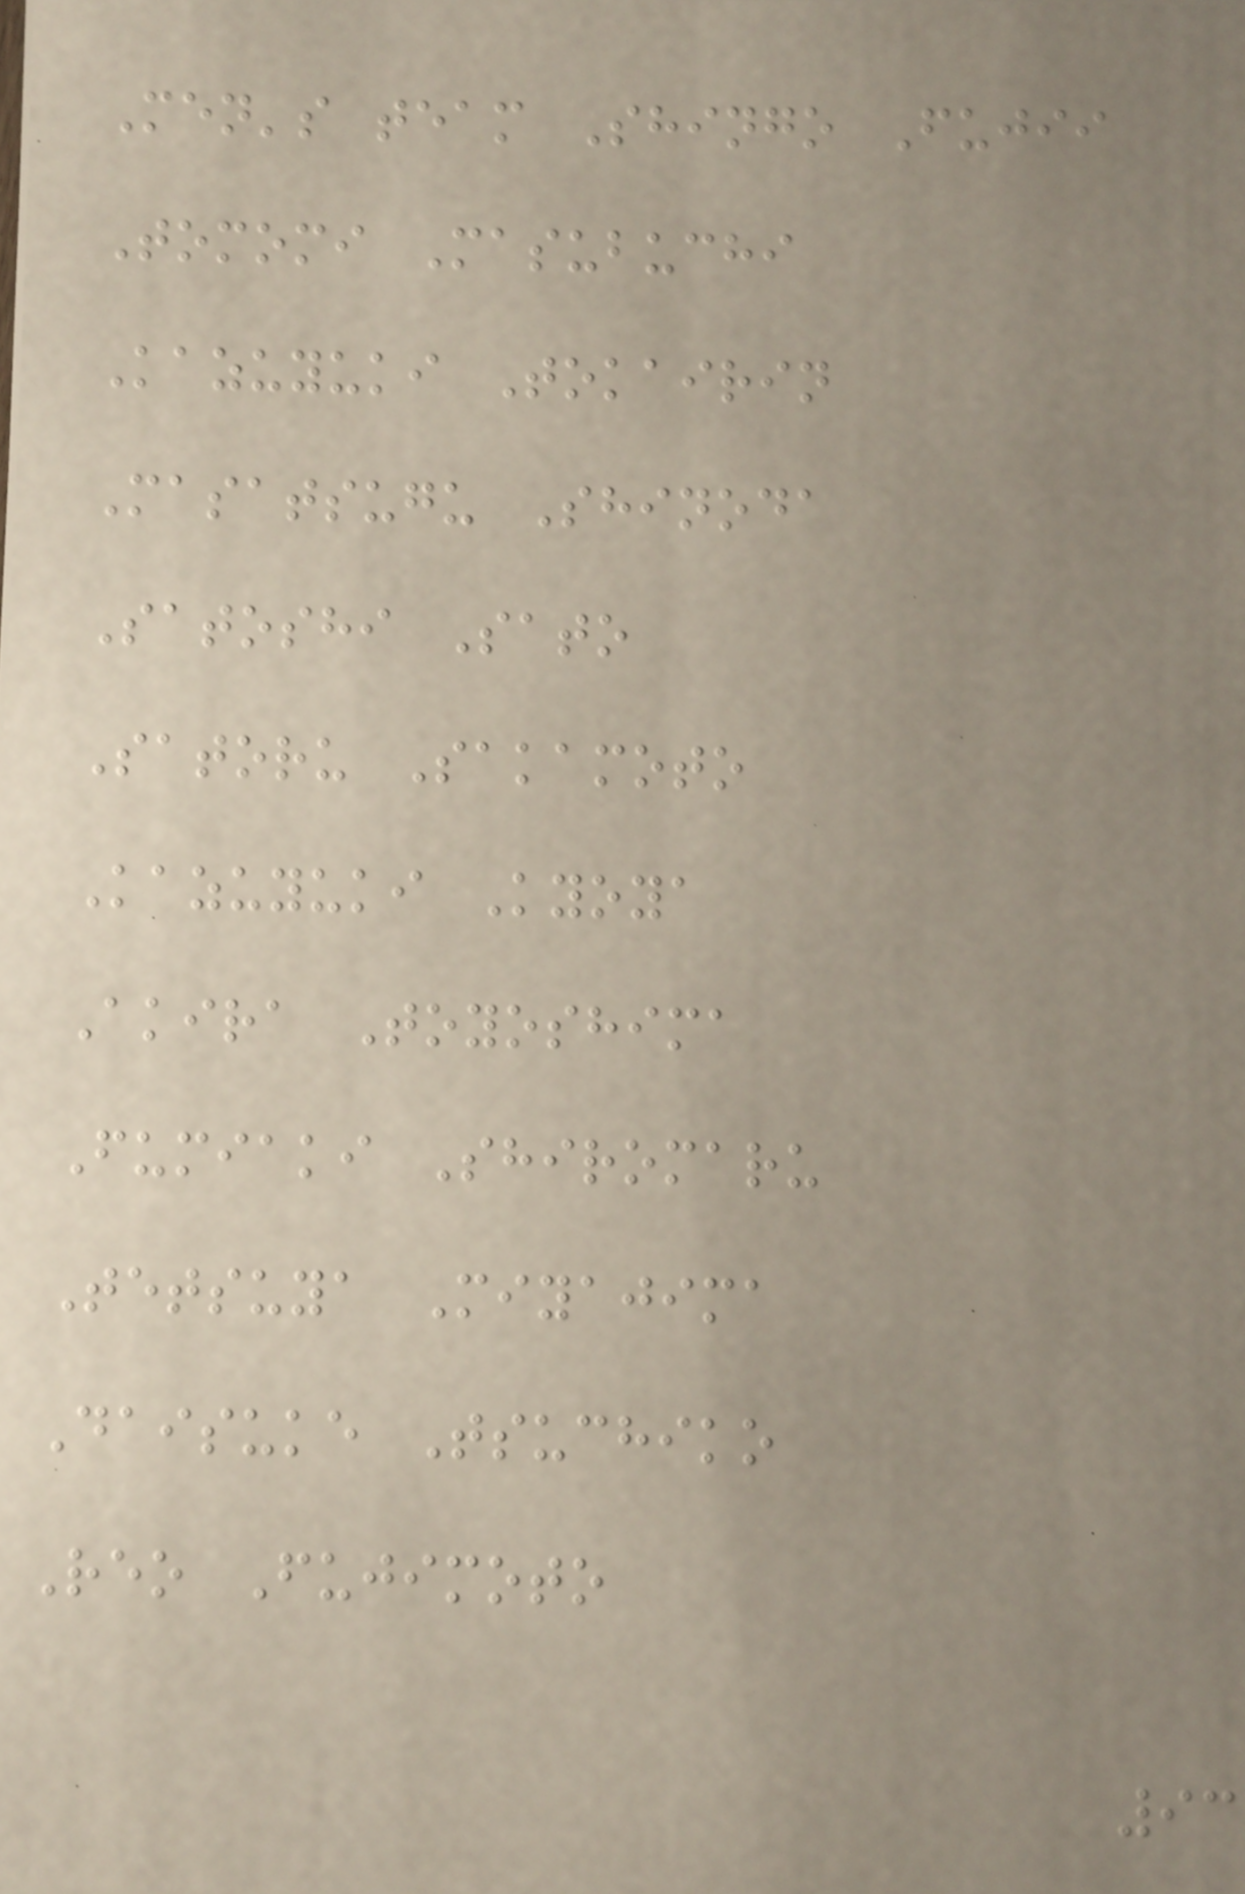Men's team Shingo Fujii
Tomomi Masubuchi
Kazuyuki Tokairin
Masatsugu Shinoda
Satoshi Sato
Satoru Sakamoto
Kazuyuki Kyoya
Akira Toyoshima
Fumiaki Shiromaru
Tetsuya Miyajima
Daisuke Tsuchiko
Reo Fujimoto
93
